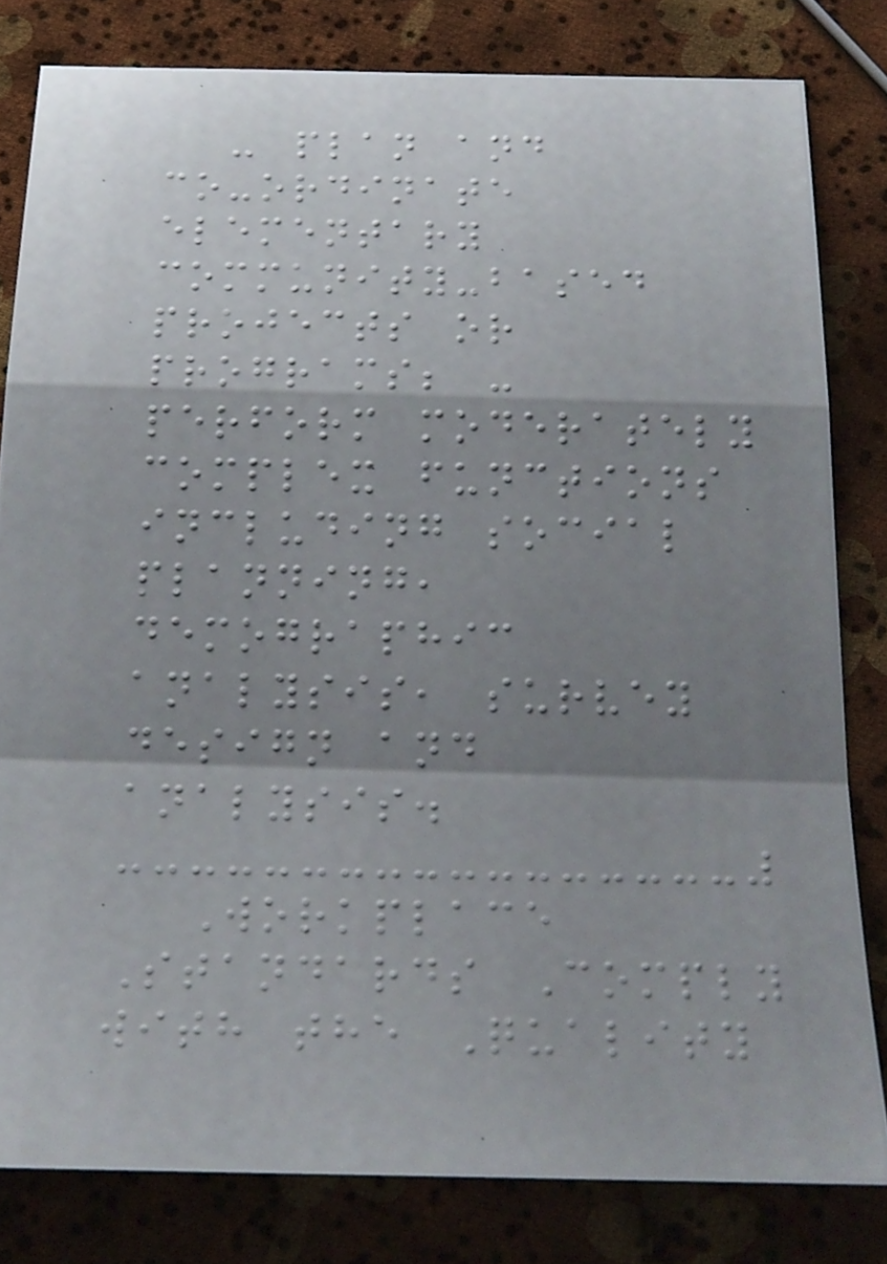- plan and
co-ordinate
elementary
community-based
projects or
programs; -
perform moderately
complex functions
including social
planning,
demographic
analysis, survey
design and
analysis.
Workplace
Standards Comply
with the Quality
